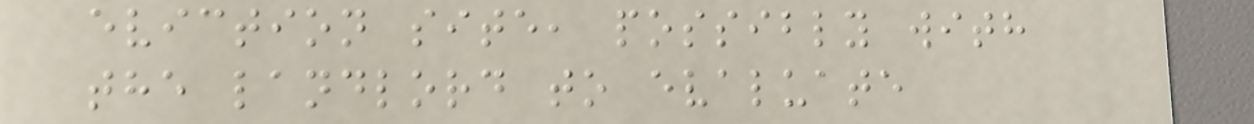eviction site, possibly with
the landlord to evaluate
